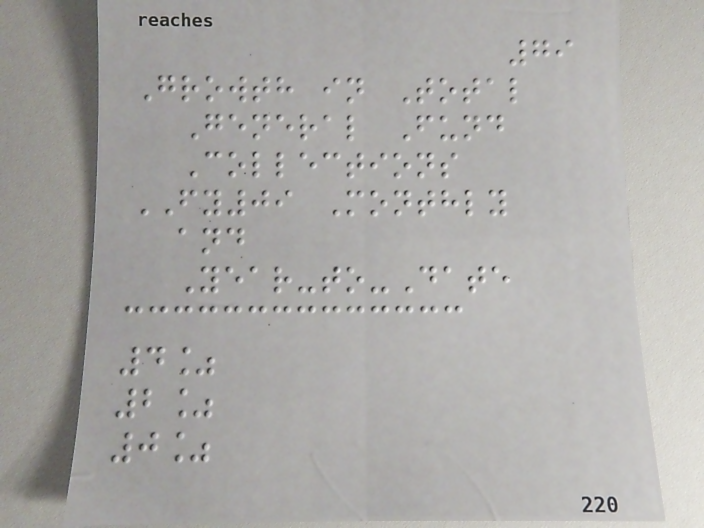79
Growth in Total
General Fund
Collections
FY09 Monthly
and
Year-to-Date
4%
2%
0%
